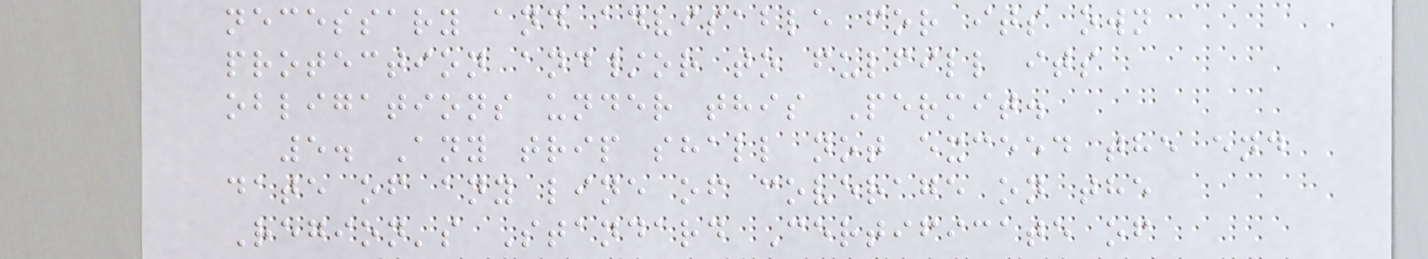necessary and advisable for its own
protection and/or to fulfill its
obligations under this Permit.
5. Any trip shall not exceed the end
date of any line of coverage on the
Region's Standard Certificate of
